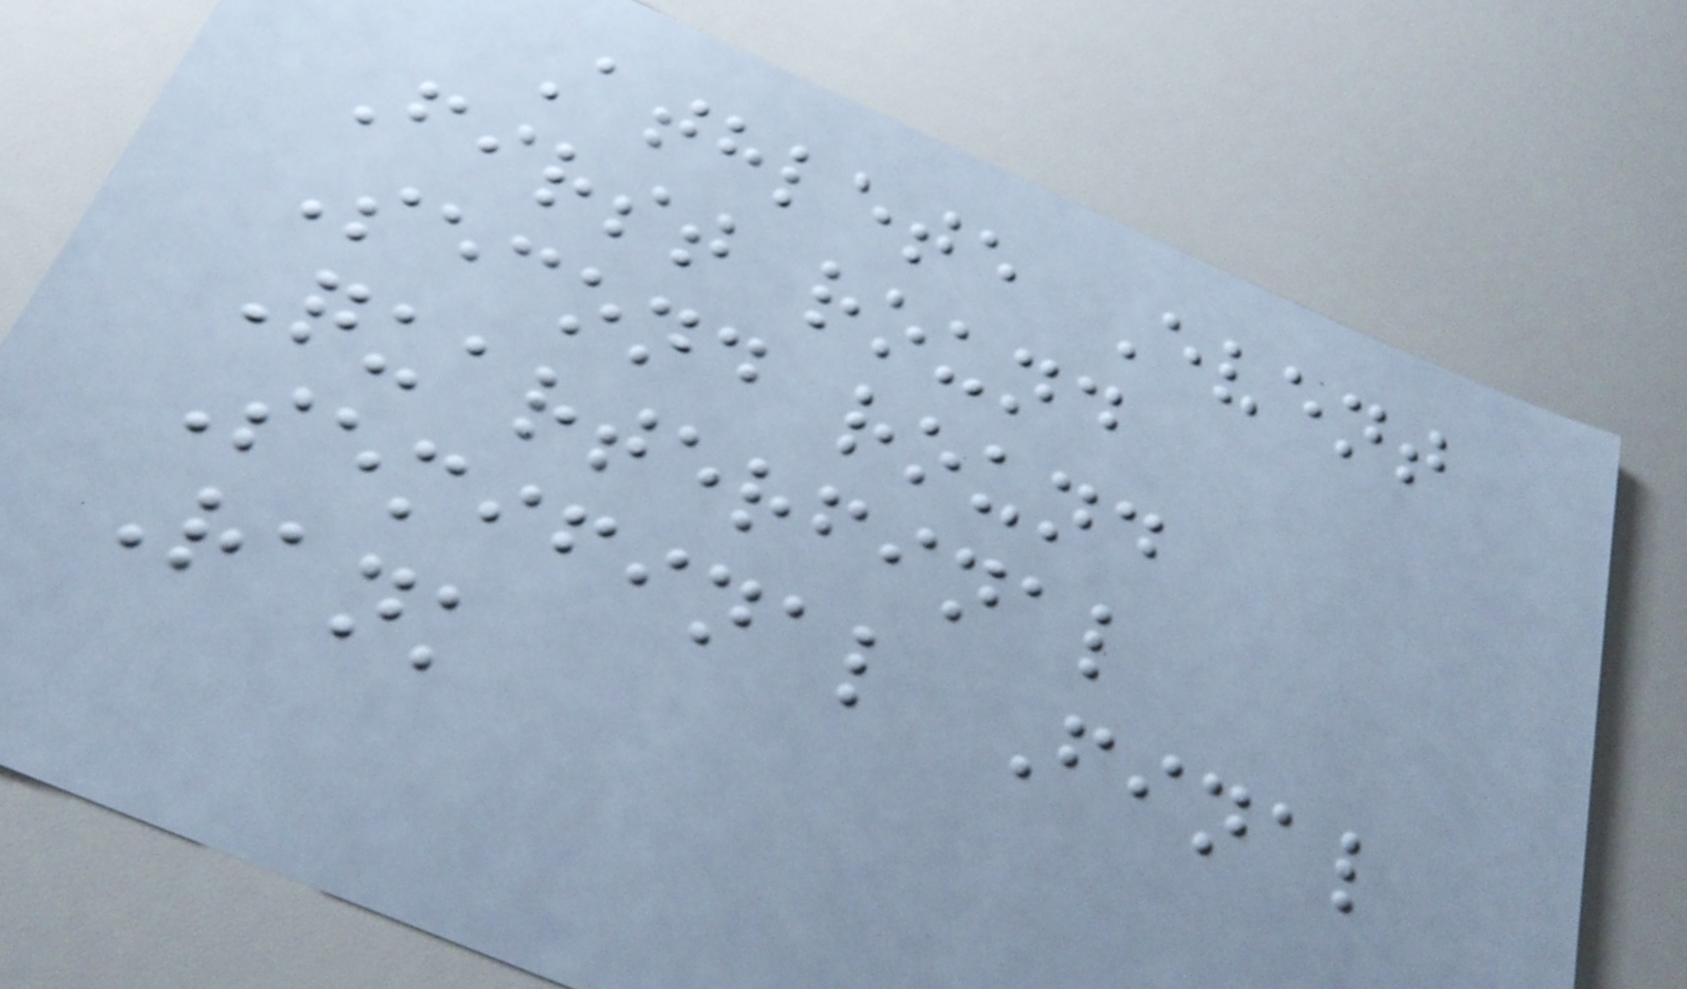Athlete Event
First round
Second round
Quarterfinal
Semifinal Final
Rank
